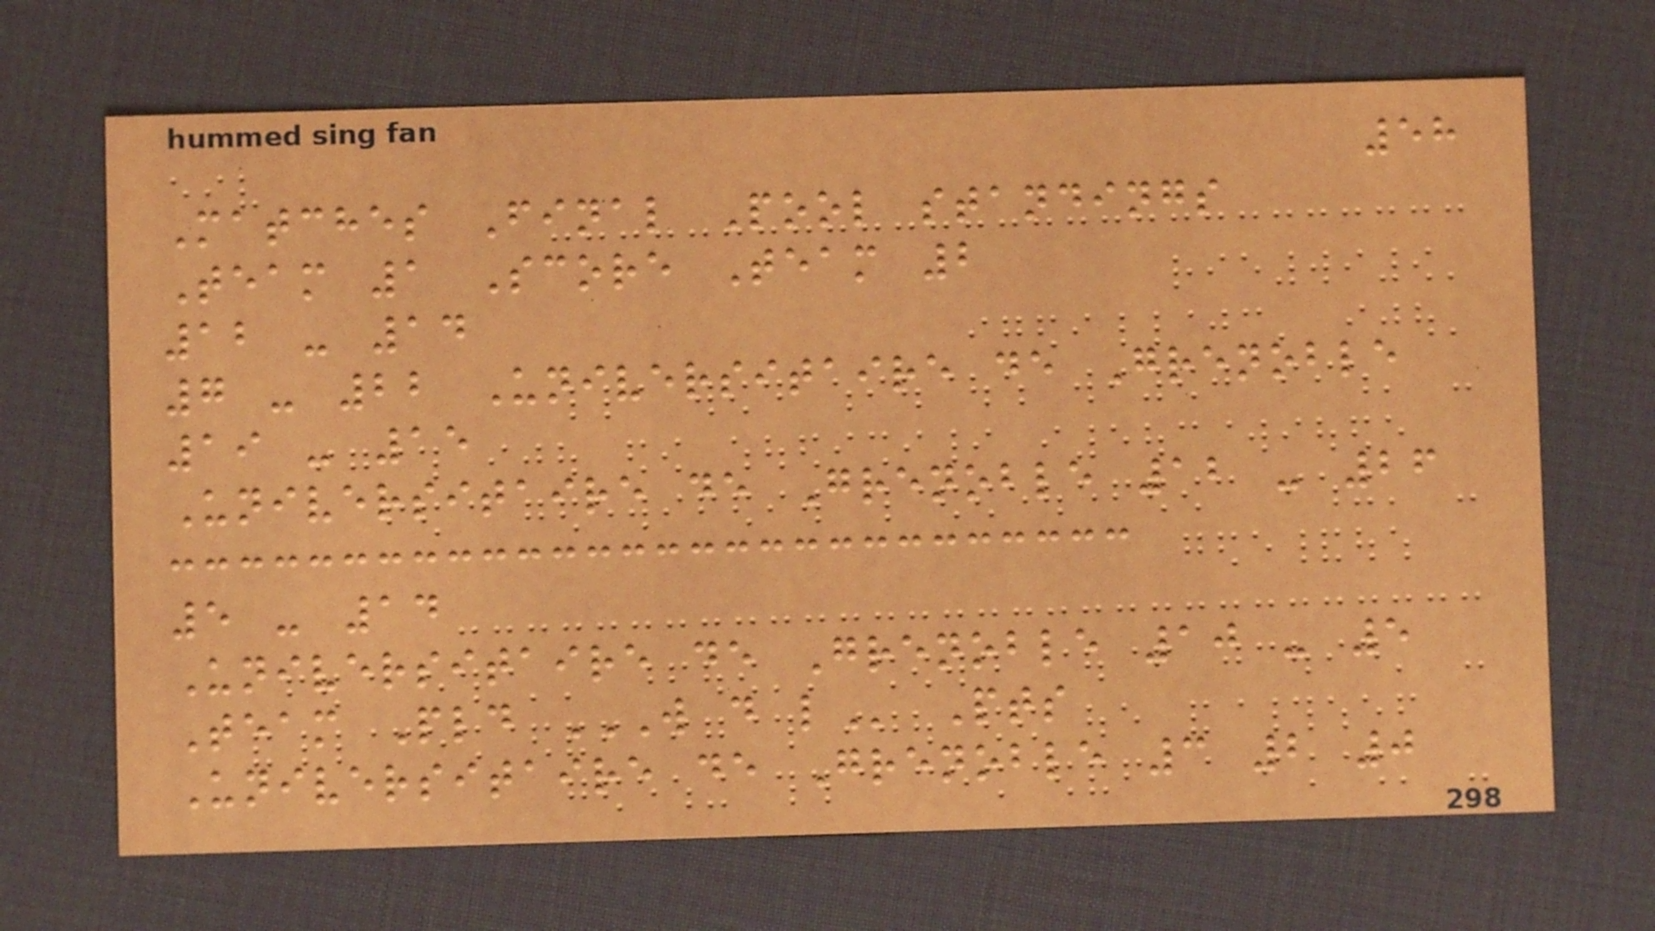58
Matches Final Pool standings
Team 1 Score Team 2
12 - 14
7 - 22 Universitaire de Grenoble
19 - 15
Universitaire de Grenoble 12 - 26
5 - 14
Universitaire de Grenoble 10 - 5
Team Pld W D L Pts
Universitaire de Grenoble 3 2 0
